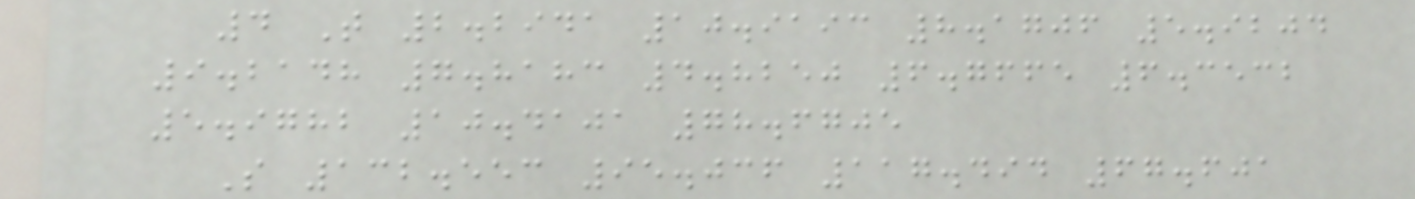4 T 2.2941 10.9193 8.1706 5.9204
9.2148 7.8183 4.8250 6.7665 6.3532
5.9782 10.4101 78.6705
S 132.553 95.036 117.494 67.601
